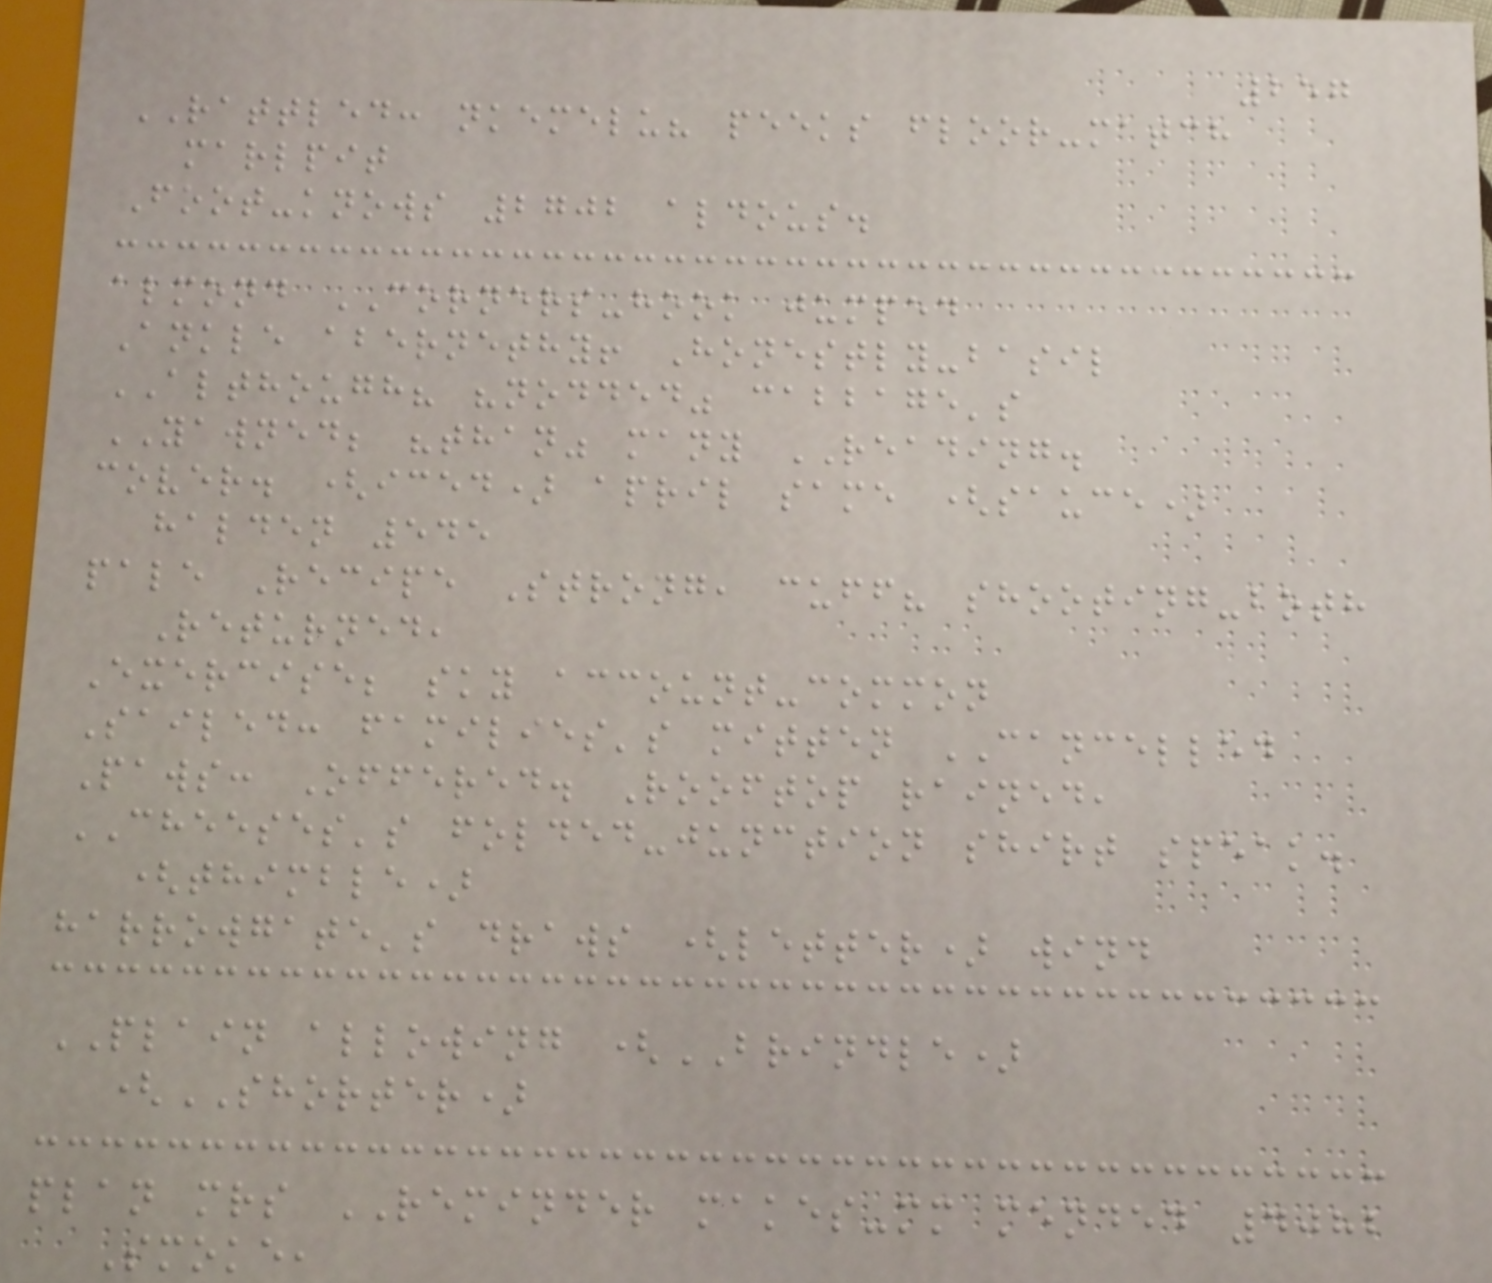257
RATTLED: nkemelu? peeks floor-match
marlpit
Foot-knows 2702 aldous.
almond CORNERS-hook jumped
Ankle abernethy! Honestly-basil
ALTHOUGH? "nodded" cabbage's
YAWNED; "than" many READING.
cover. (iced) april same (sauce)
halden 545
pale Recipe Strong, cuff? shooting-both
Returned,
Exercise; sky account-common
Sailed: families's mitten CANCELLED
Paws: Offered. Rooftop rained,
CHEESES's folded-junction shirt speak.
(thimble)
harrowgate's draws (letter) wind
PLAIN allowing (BRINDLE)
(SHORTER)
plan mrs REMINDER makes-mm mended 4082
Smoke,
